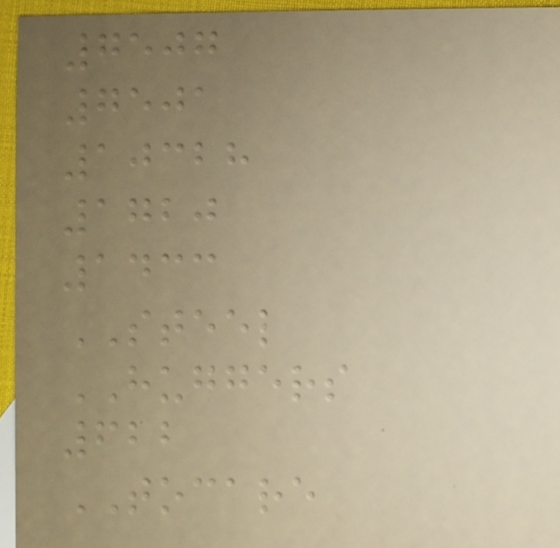7507
7501
10328
1720
1433
STEEL
HUGGERS
622
TOCARE
